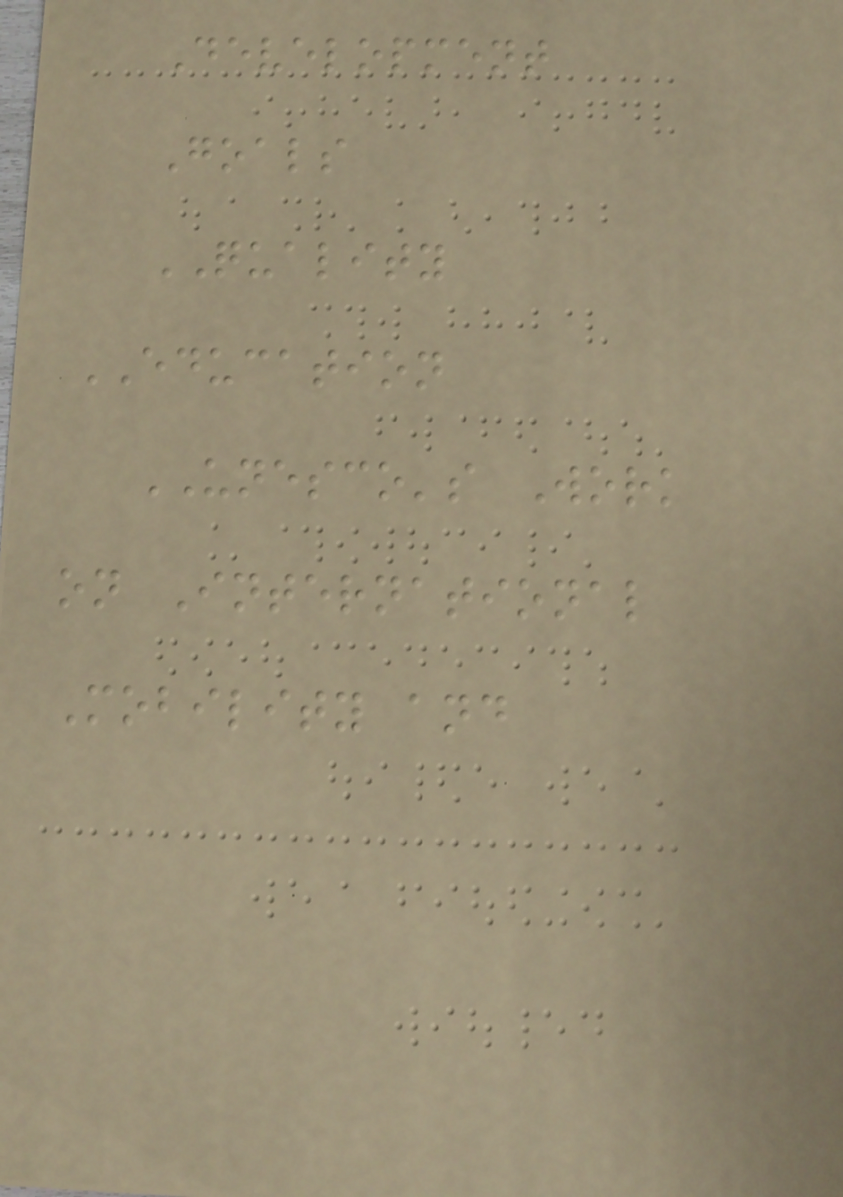Development
Goals
QUALITY
EDUCATION
UNESCO's Work
on International
Mobility and
